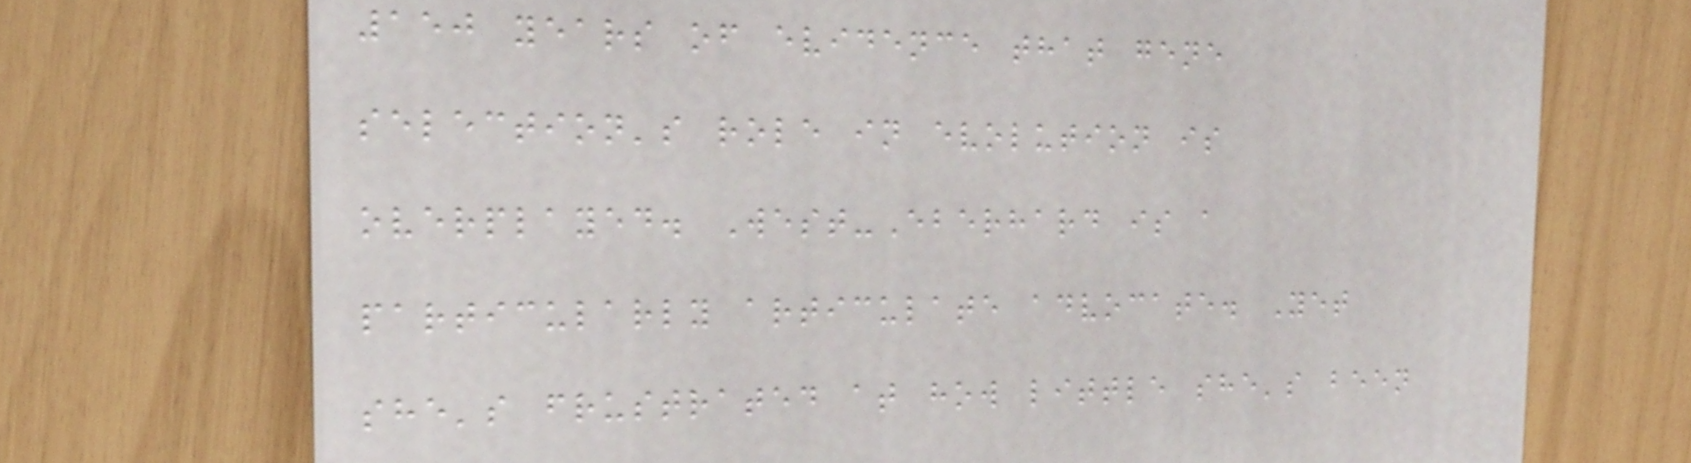150 years of evidence that gene
selection's role in evolution is
overplayed. West-Eberhard is a
particularly articulate advocate. Yet
she's frustrated at how little she's been
